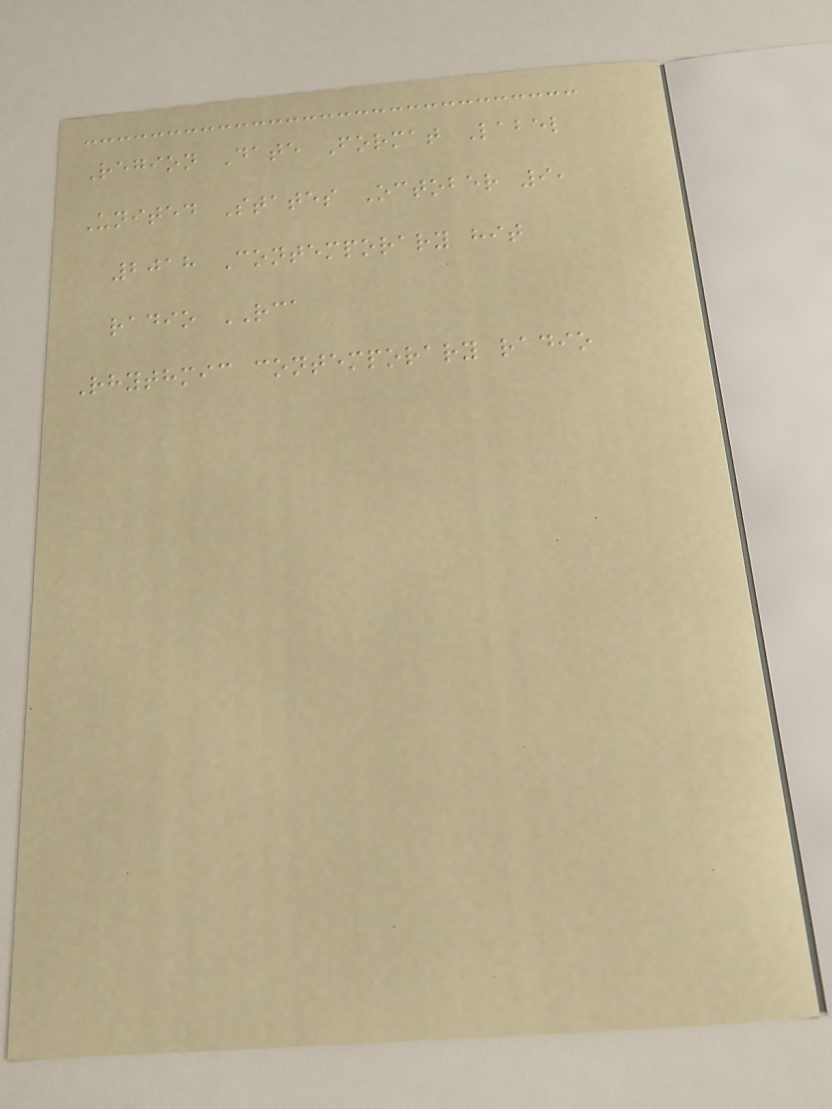Region Date Format Label
United States October 9,
2018 Contemporary hit
radio RCA
Rhythmic contemporary radio
